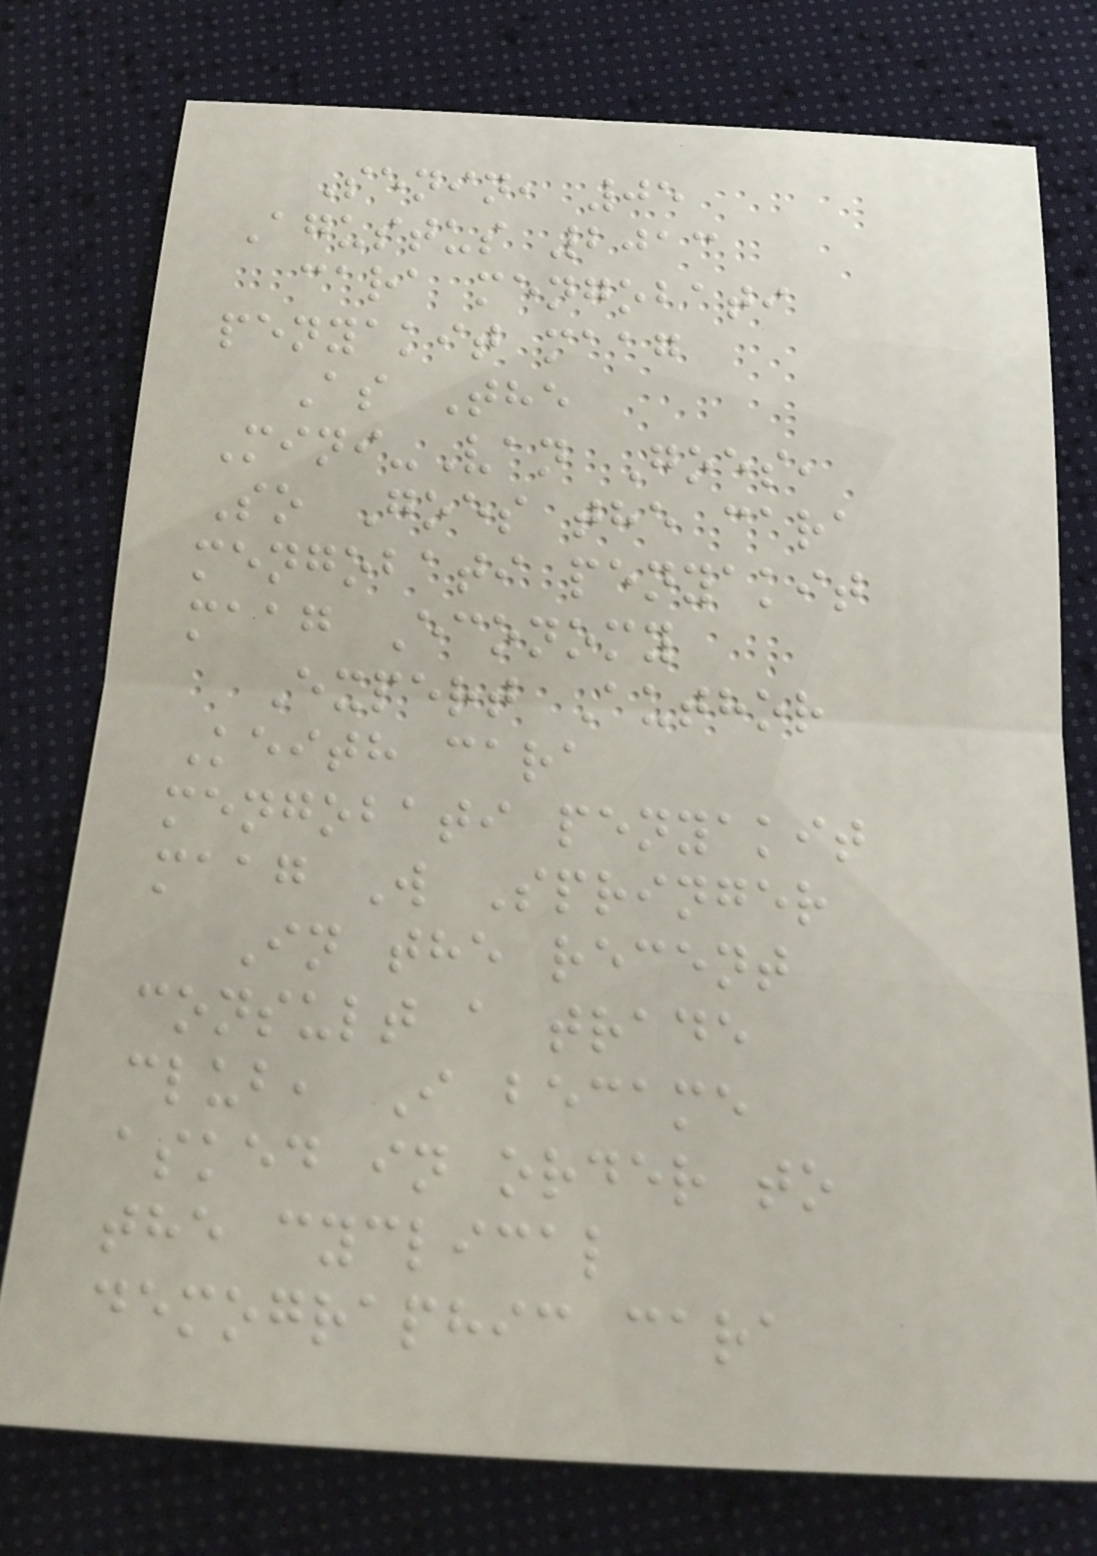Senin, 05
Agustus 2013
cara mengobati
penyakit maag
As The
Mini-Van Goes,
So Goes the cara
mengobati penyakit
maag Economy
Expert Author
Keith cara
mengobati penyakit
maag W Springer
In the recent
consult a trade
club, I became
asked in order to
the cyclical
demographic cara
